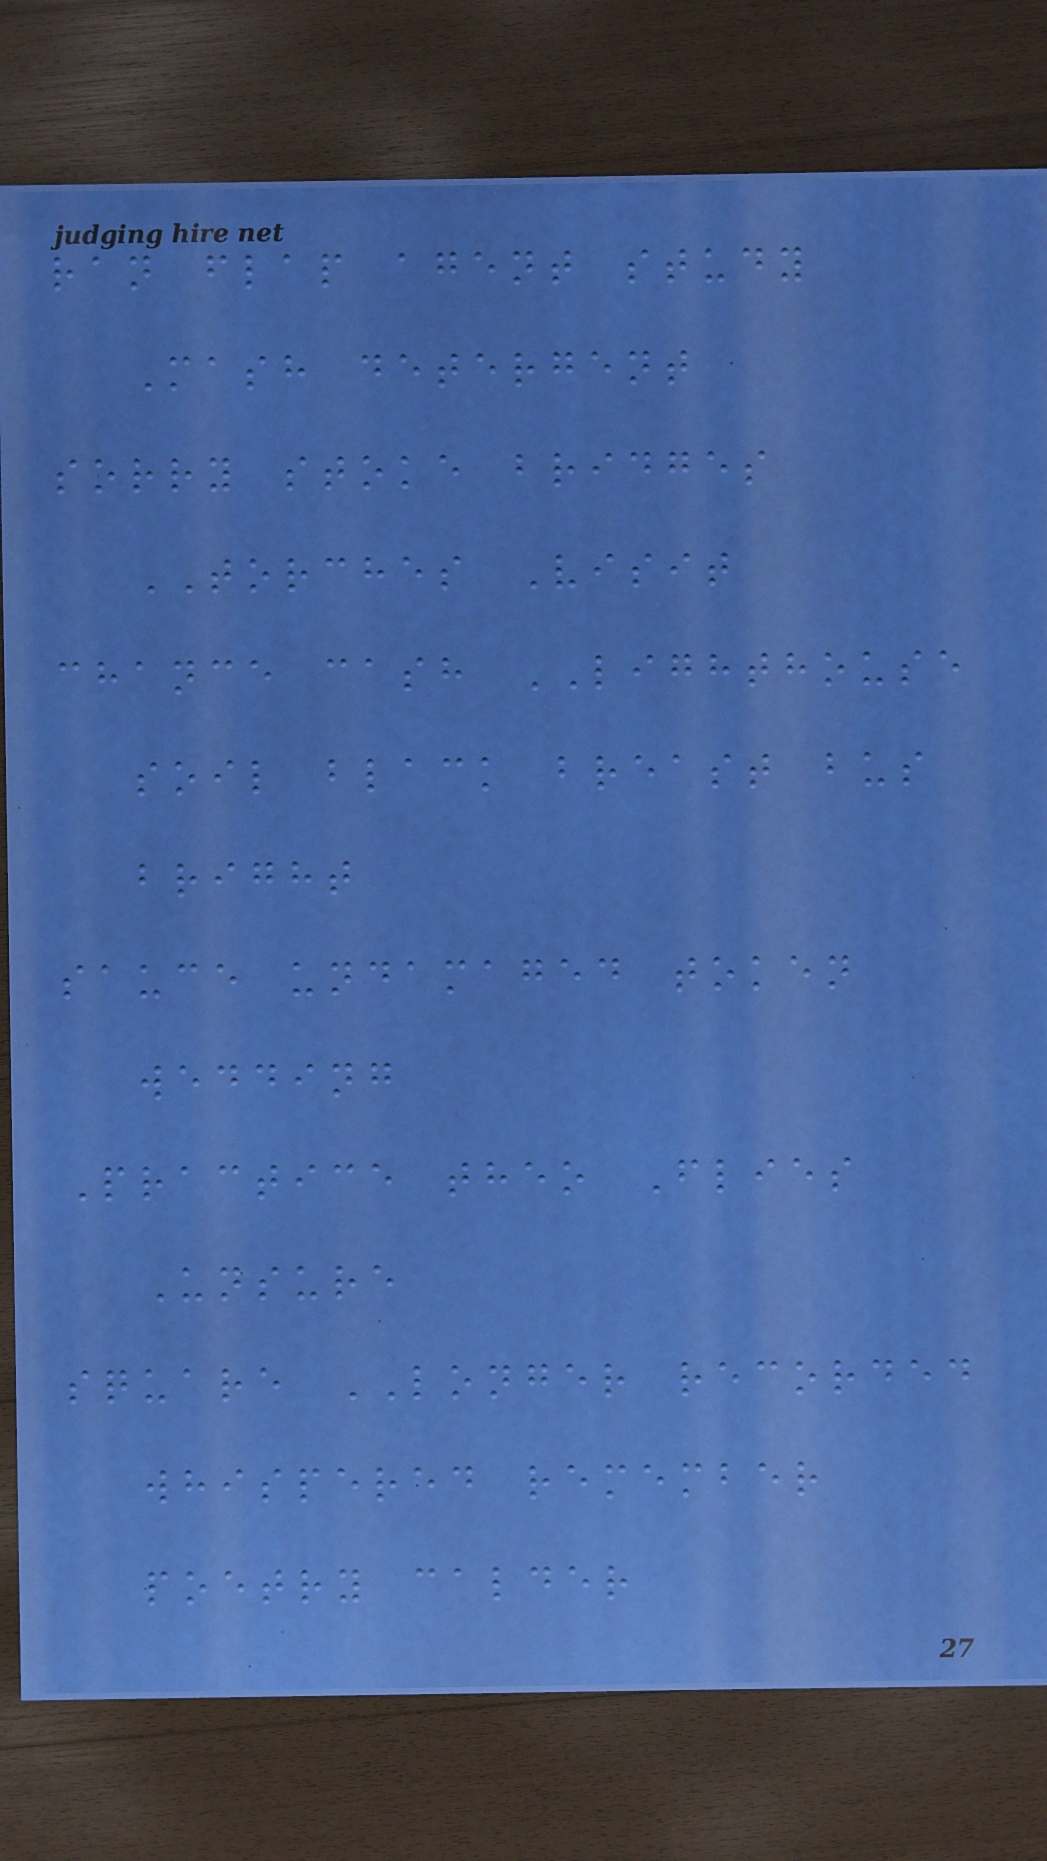ran flap agent study
Mash detergent
sorry stoke bridges
TORCHES Visit
chance cash LIGHTHOUSE
soil black breast bus
bright
sauce undamaged token
wedding
Practice theo Flies
Unsure
square LONGER recorded
whispered remember
poetry calder
